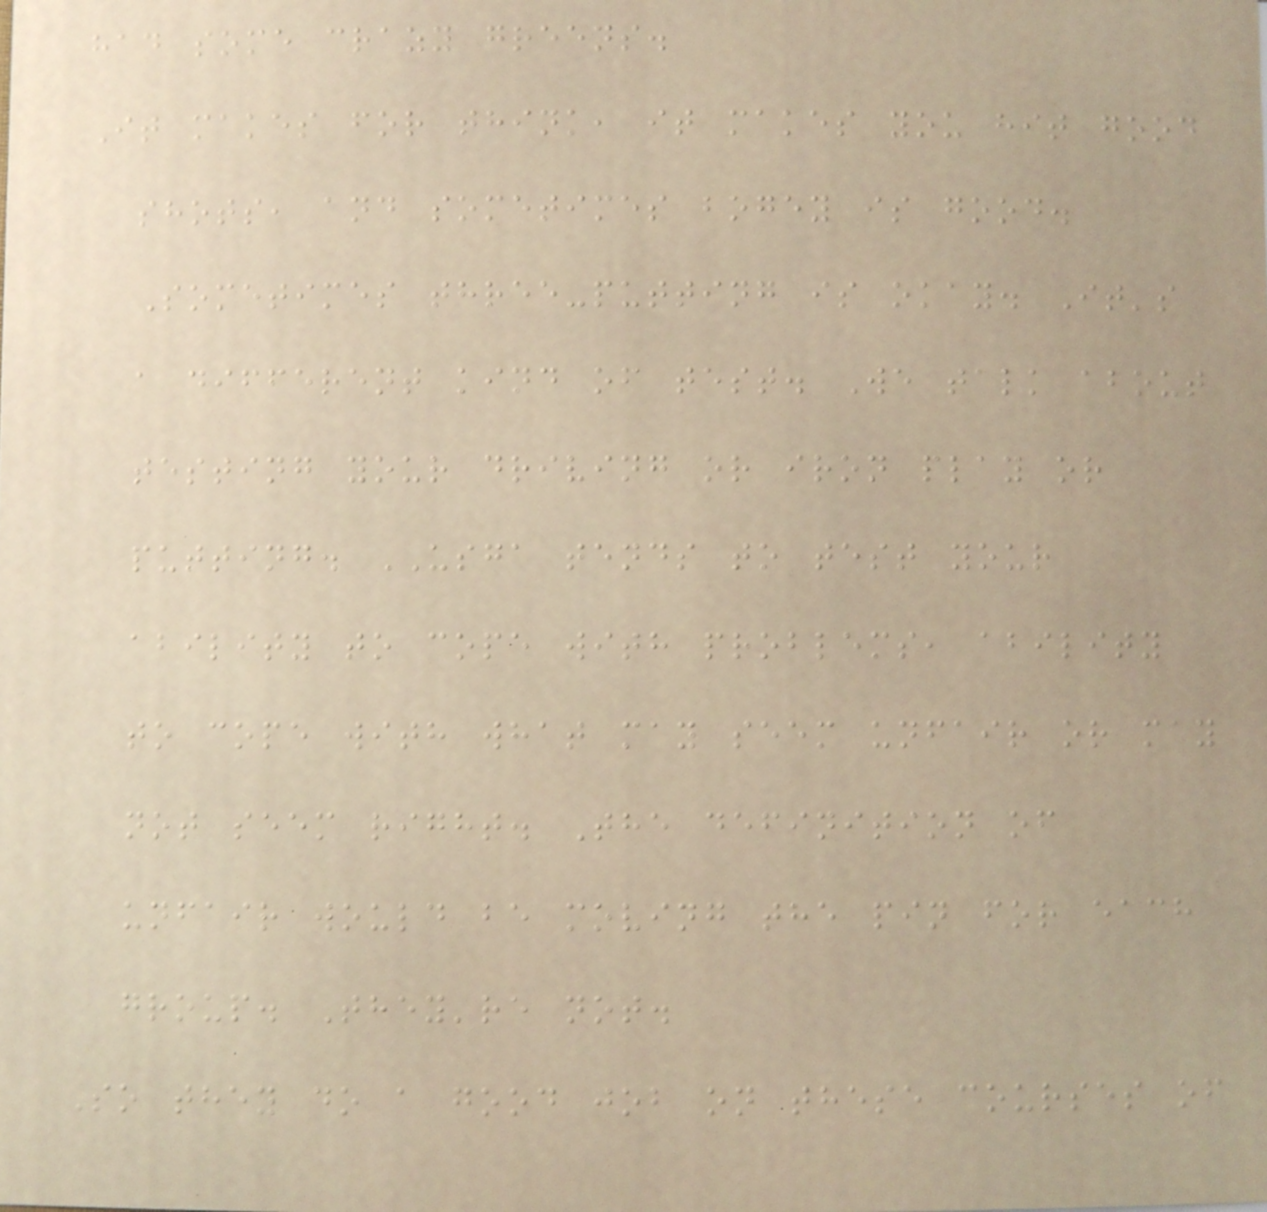had some crazy greens.
It makes for think, it makes you hit good
shots, and sometimes bogey is good.
Sometimes three-putting is okay. It's
a different kind of test. We talk about
testing your driving or iron play or
putting. USGA tends to test your
ability to cope with problems, ability
to cope with what may seem unfair or may
not seem right. The definition of
unfair would be moving the pin for each
group. They're not.
So they do a good job on these courses of
